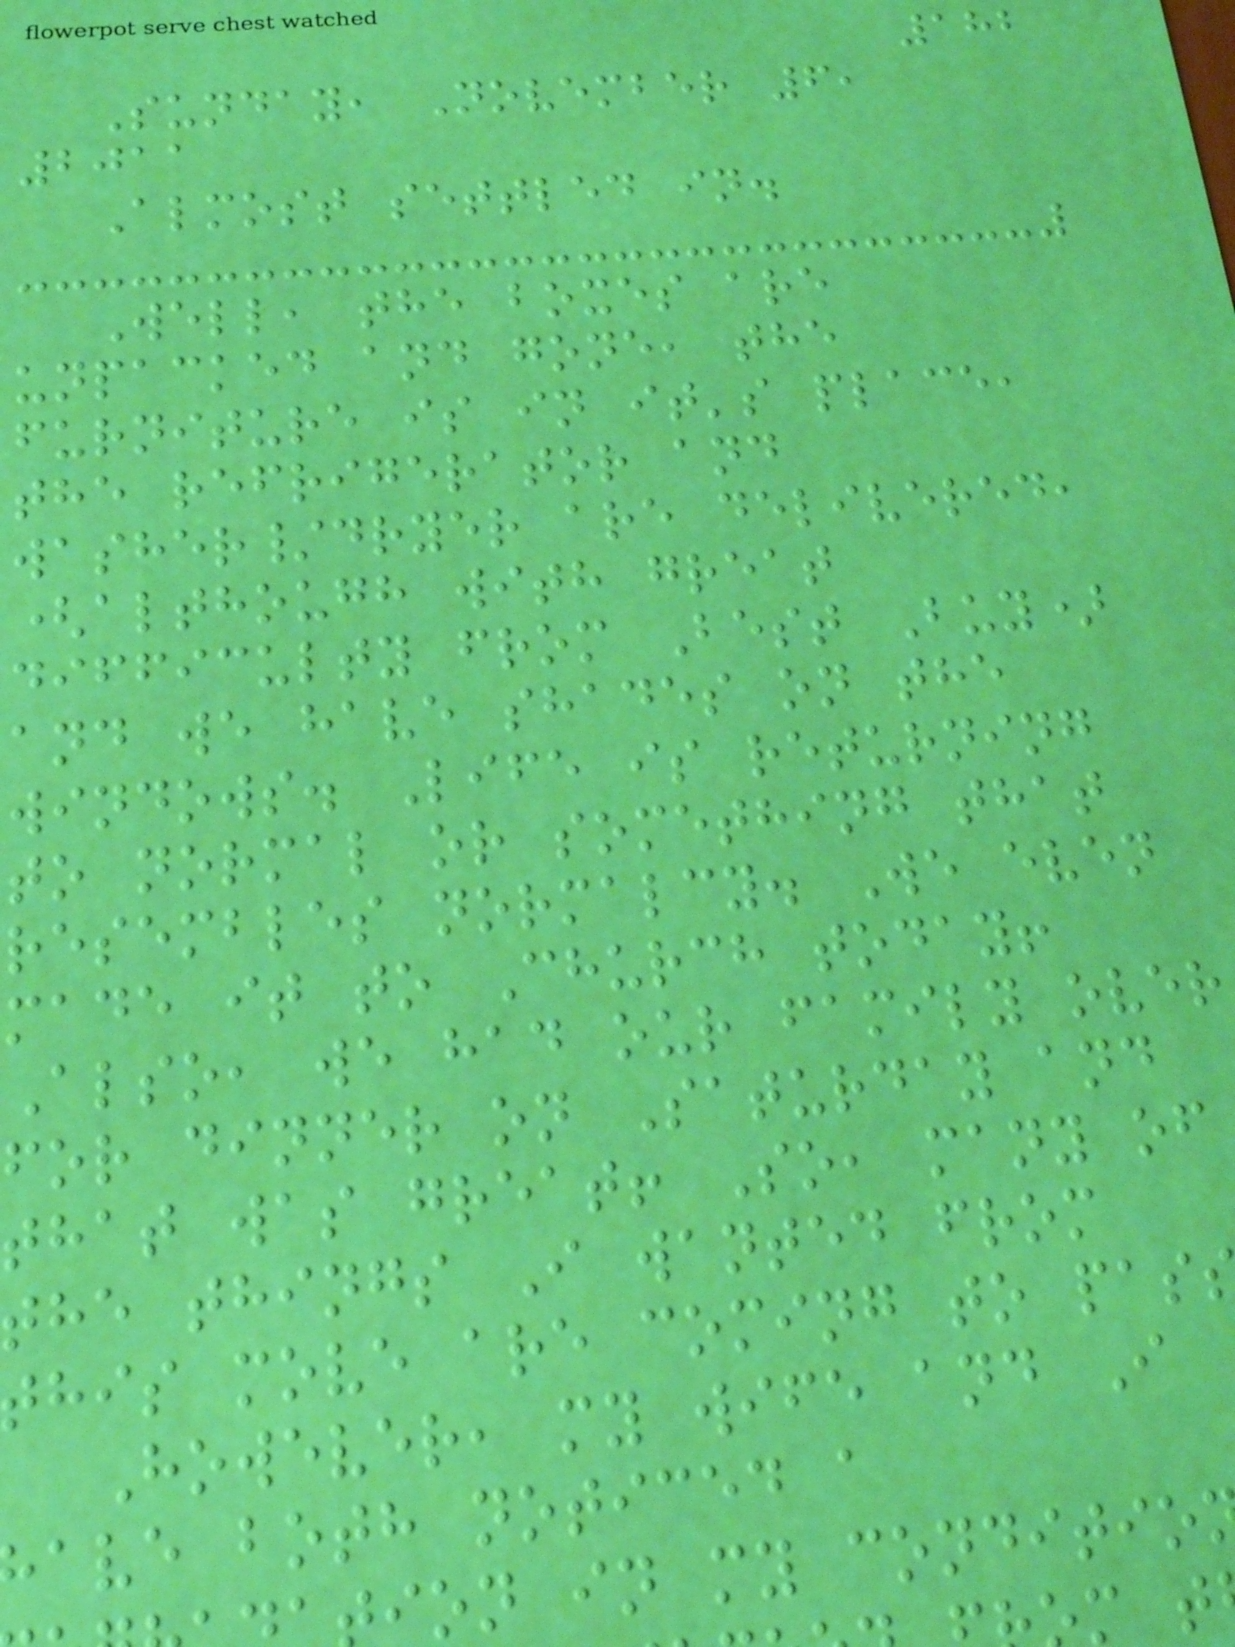182
Sunday, November 6,
2011
Almost settled in.
Well, the boxes are
unpacked and gone, the
furniture is in it's place,
the refrigerator and
washer/dryer are delivered,
(although with great
difficulty from Best Buy)
and we have shades on the
windows. Life is returning
to normal or something that
resembles normalcy. We even
made it to Church today!
Also, we had our family over
for dinner on Saturday and
that was great! So, many of
the things I wanted from
this move are coming to pas
However, my wife and I
ave both noticed a
ion in my conditio
